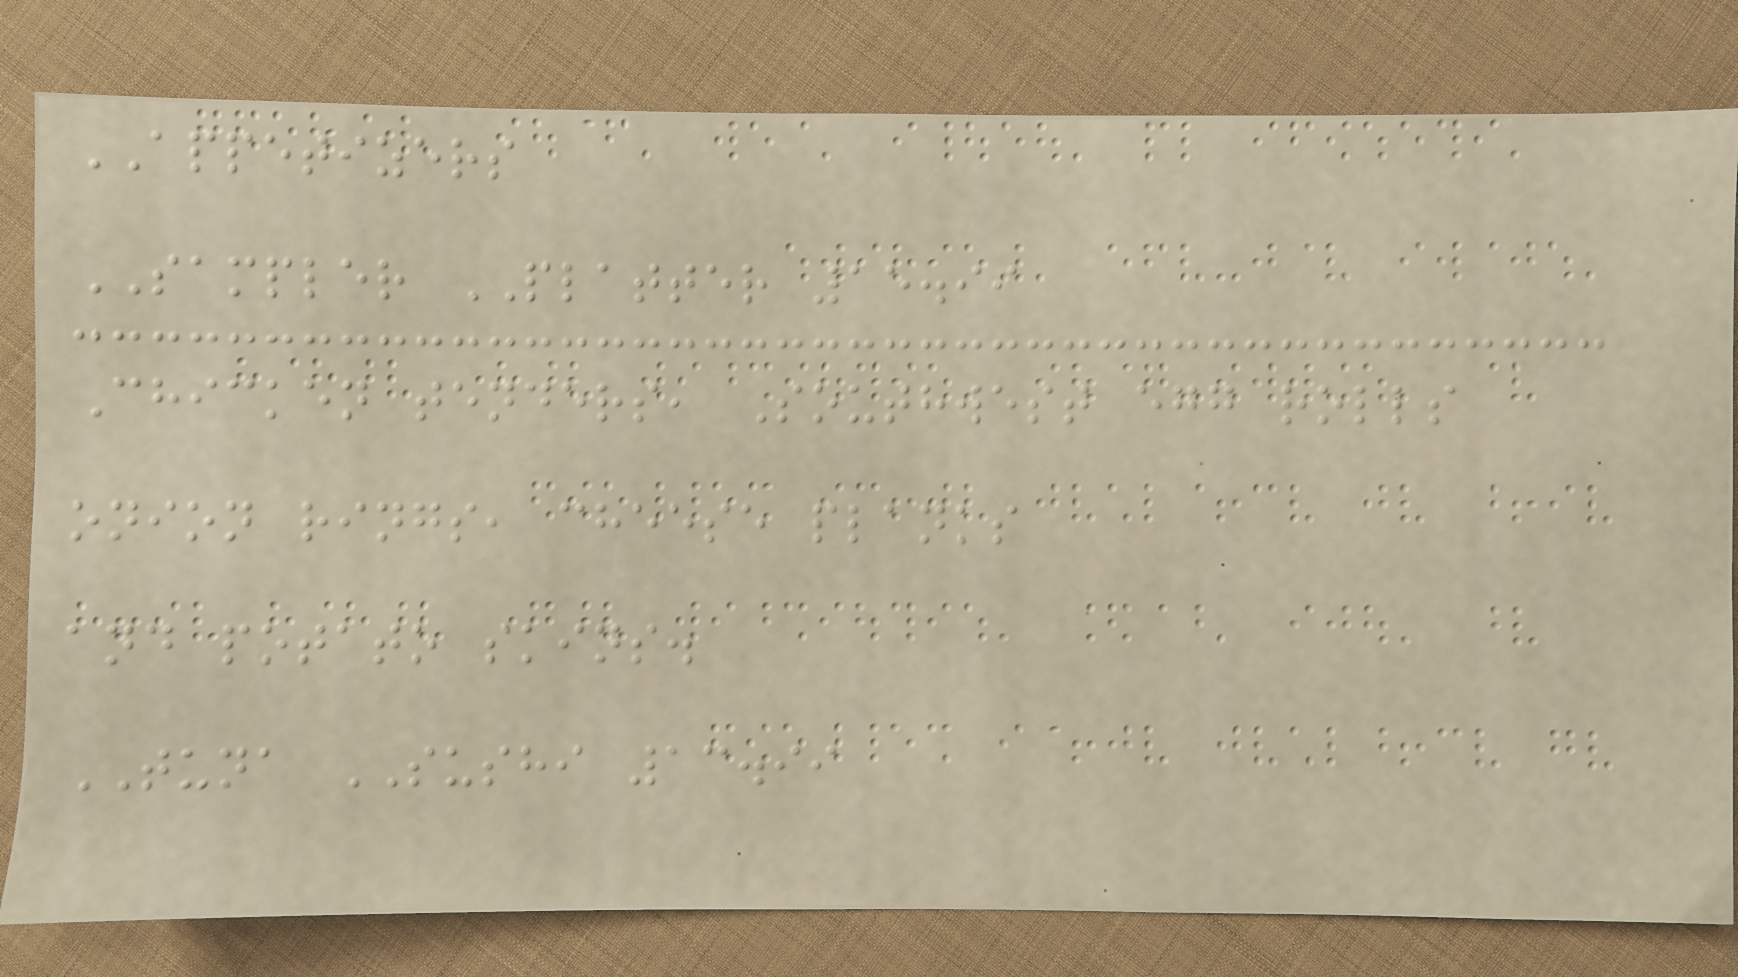APPETIZERS
SAMPLER PLATTER 15.99
Chicken tenders, Southwest egg rolls
onion rings, cheese planks
and potato skins.
TUNA SUSHI 13.99
